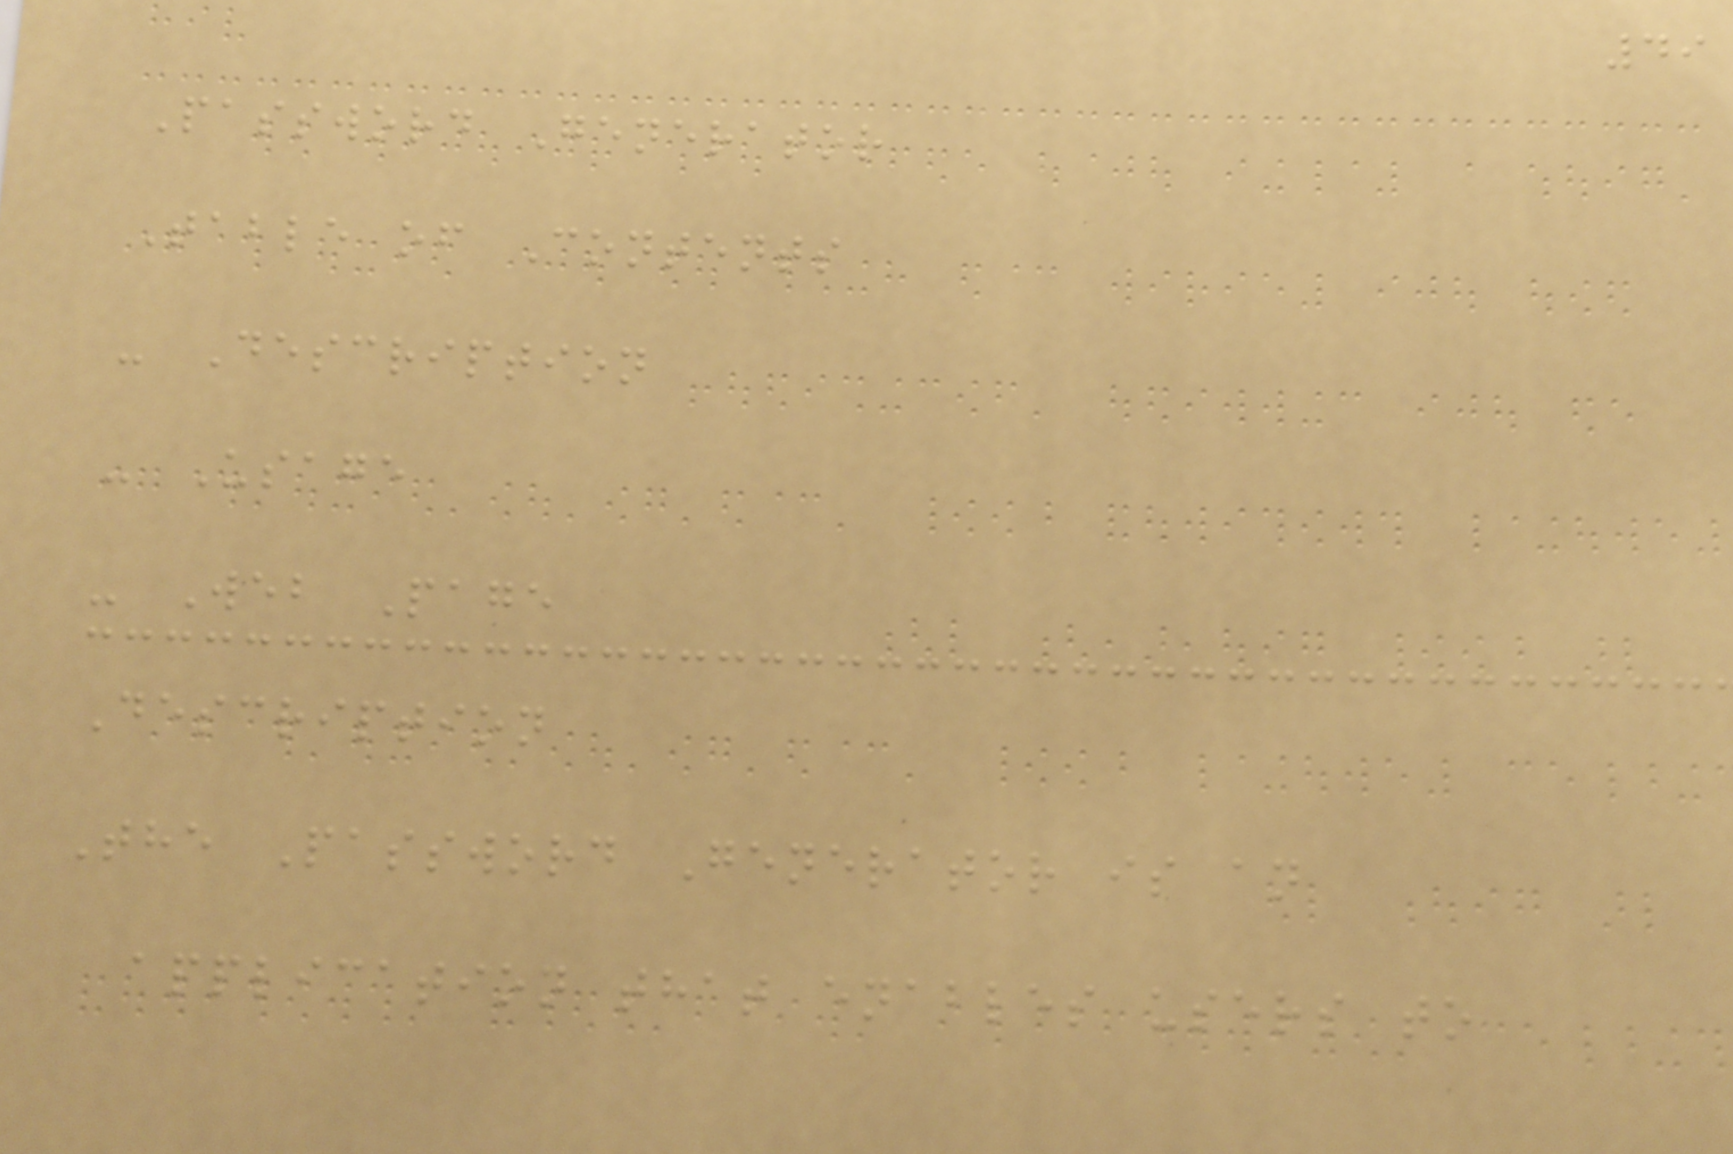49
Password Generator
Table of Contents
- Description
- Usage
- Web Page
Description
The Password Generator is an
application that enables users to
